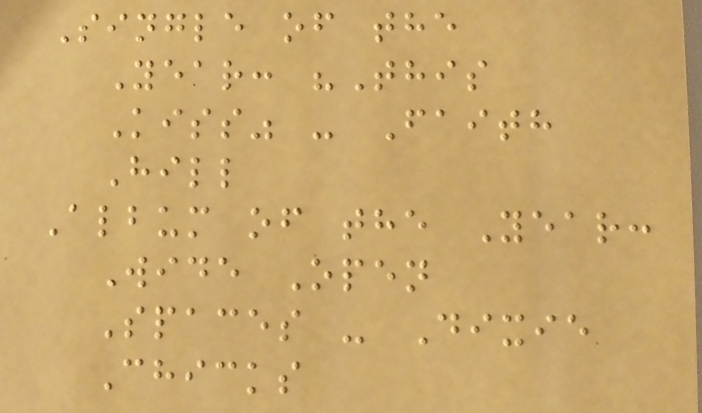Single of the
Year: "This
Kiss" - Faith
Hill
Album of the Year:
Wide Open
Spaces - Dixie
Chicks
